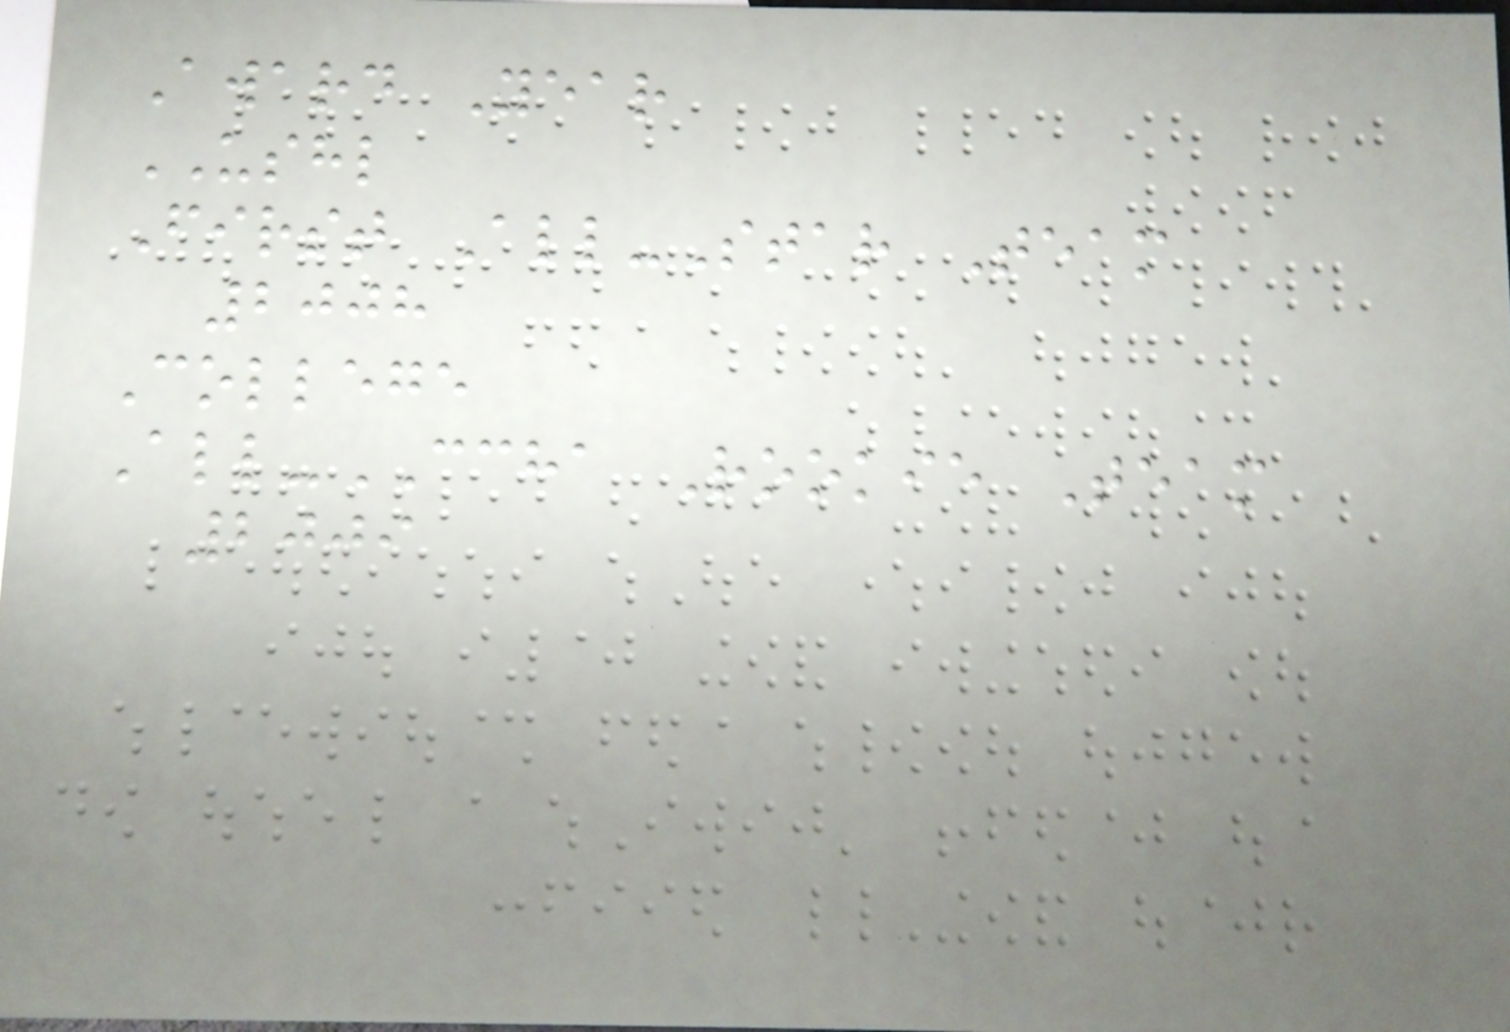Award Year
USHL
First All-Star Team
2008
College
All-CCHA Rookie Team
2009
